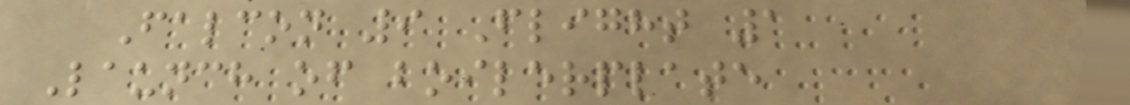Falcon 9 Flight 1
Launch of boilerplate
